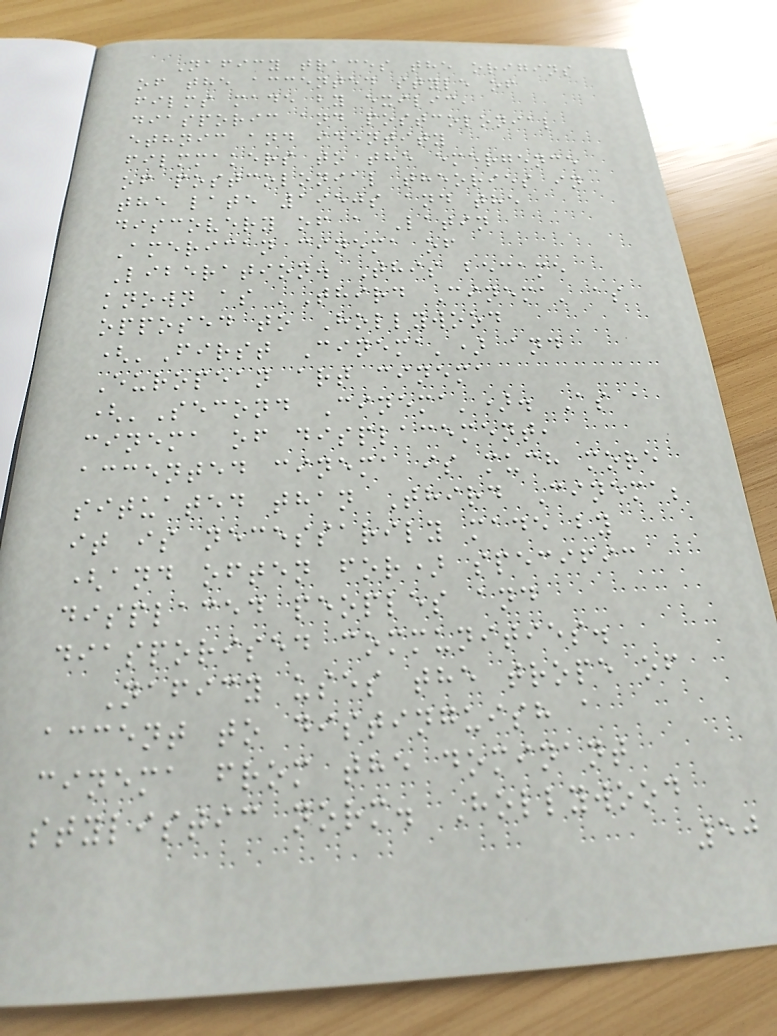Naficy traces the origins
of the accented style of
films made by exilic,
diasporic and postcolonial
ethnic and identity
filmmakers to the emergence
of postcolonial theories in
the late 1950s and the
discovery of a Latin
American cinema of
Liberation. This became
known as 'Third Cinema' as
opposed to Hollywood
('First Cinema') and
European art cinema
('Second Cinema'). As a
cinema of displacement,
accented cinema is much more
situated than Third Cinema;
it is necessarily made by
(and often for) specific
displaced peoples and
diasporised communities.
Naficy uses the trope of
accent to distinguish a
cinema from the dominant
stylistic norm. Hollywood
50
